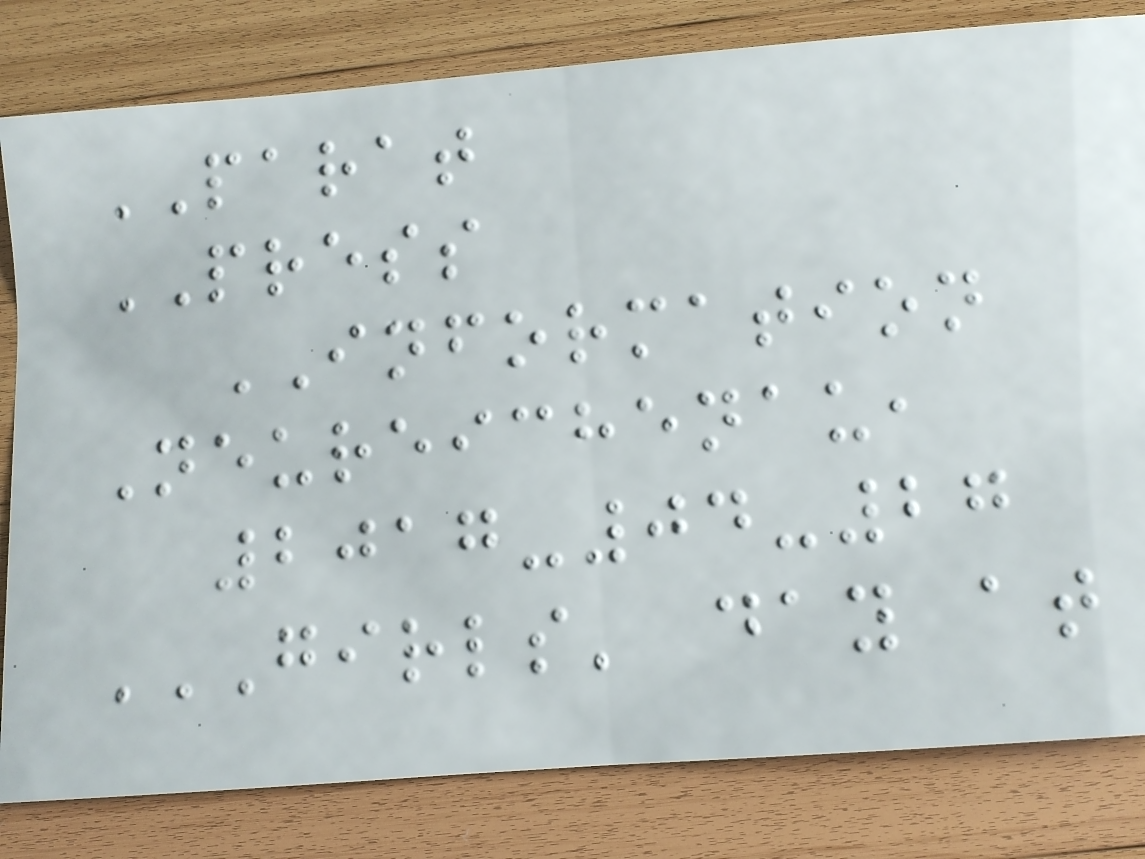PARAT
PRESS
INFORMATION
Neureichenau,
2017-04-27
GIRLS' DAY AT
